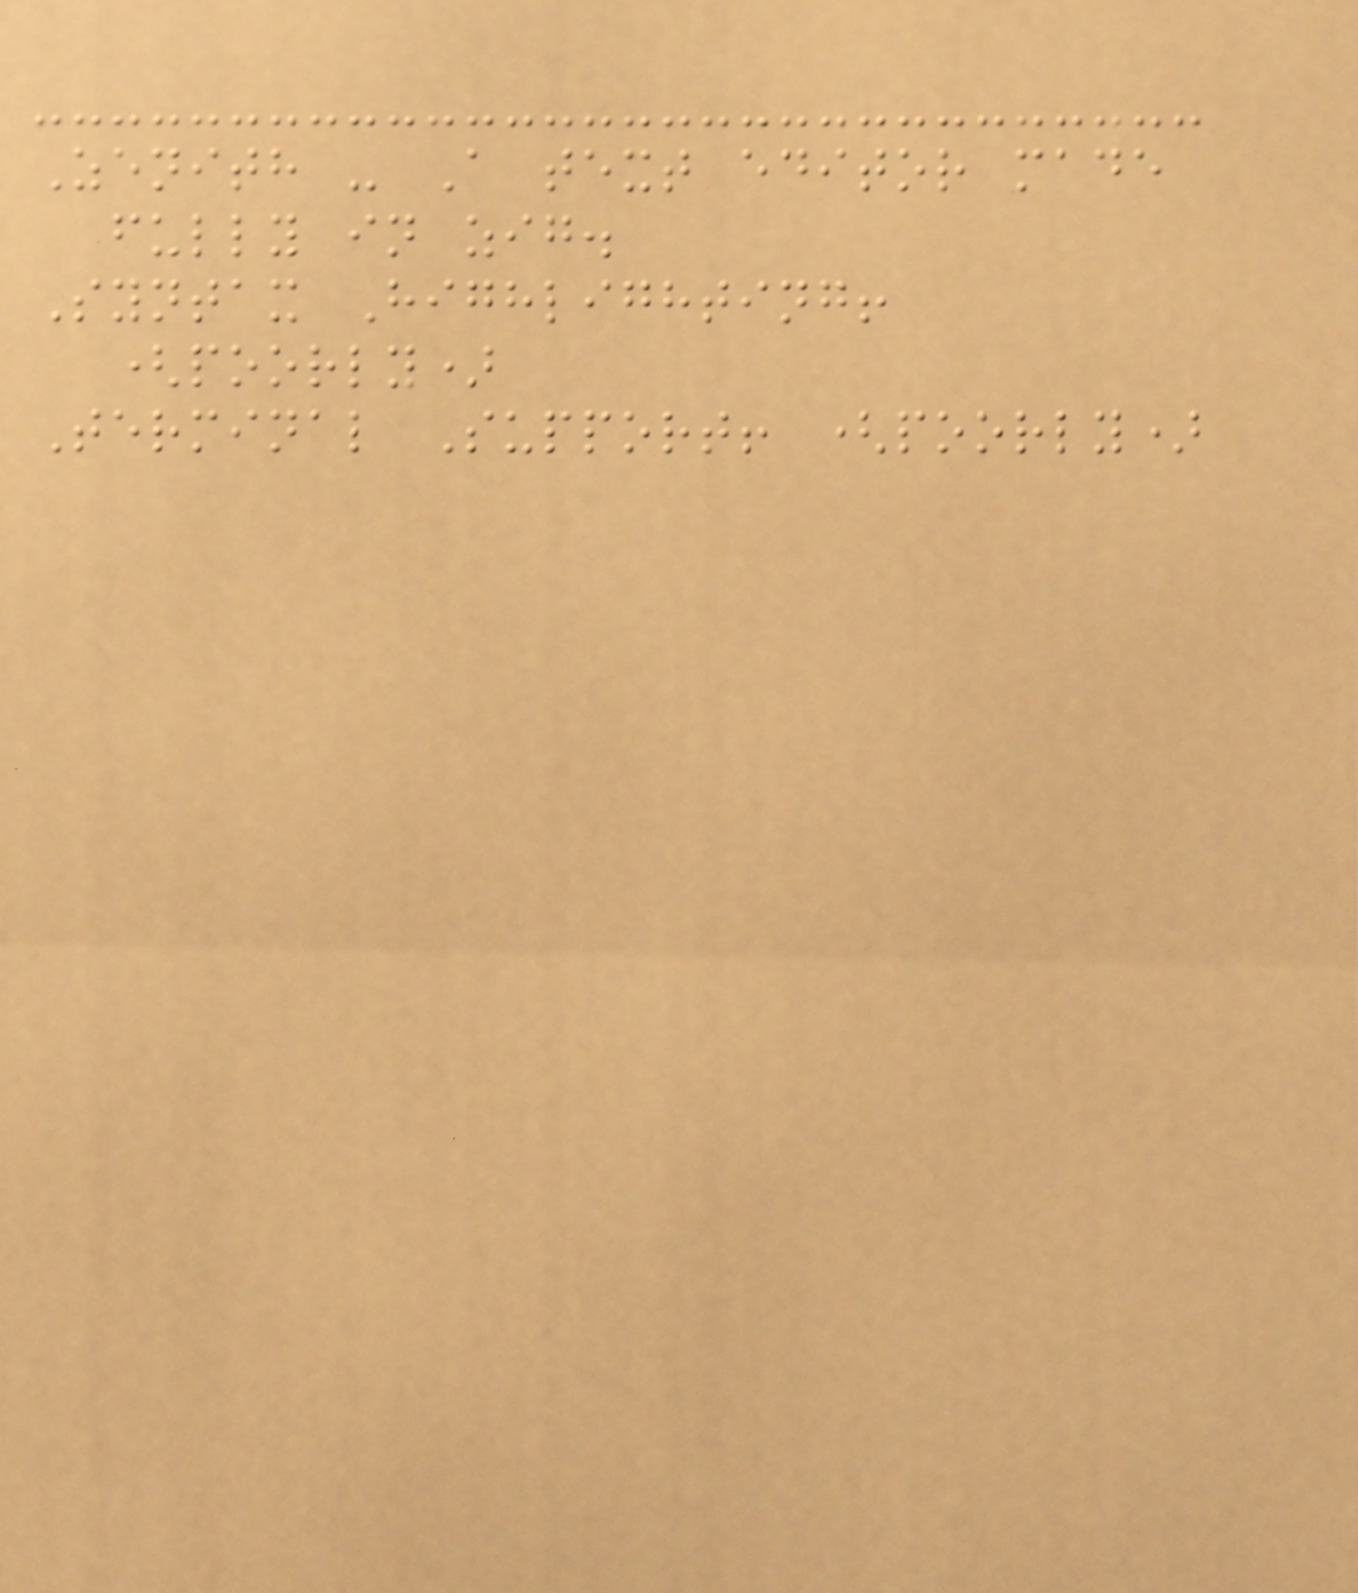Zenith - A text editor made
fully in zig.
Syntax Highlighting!
(poorly)
Terminal Support! (poorly)
